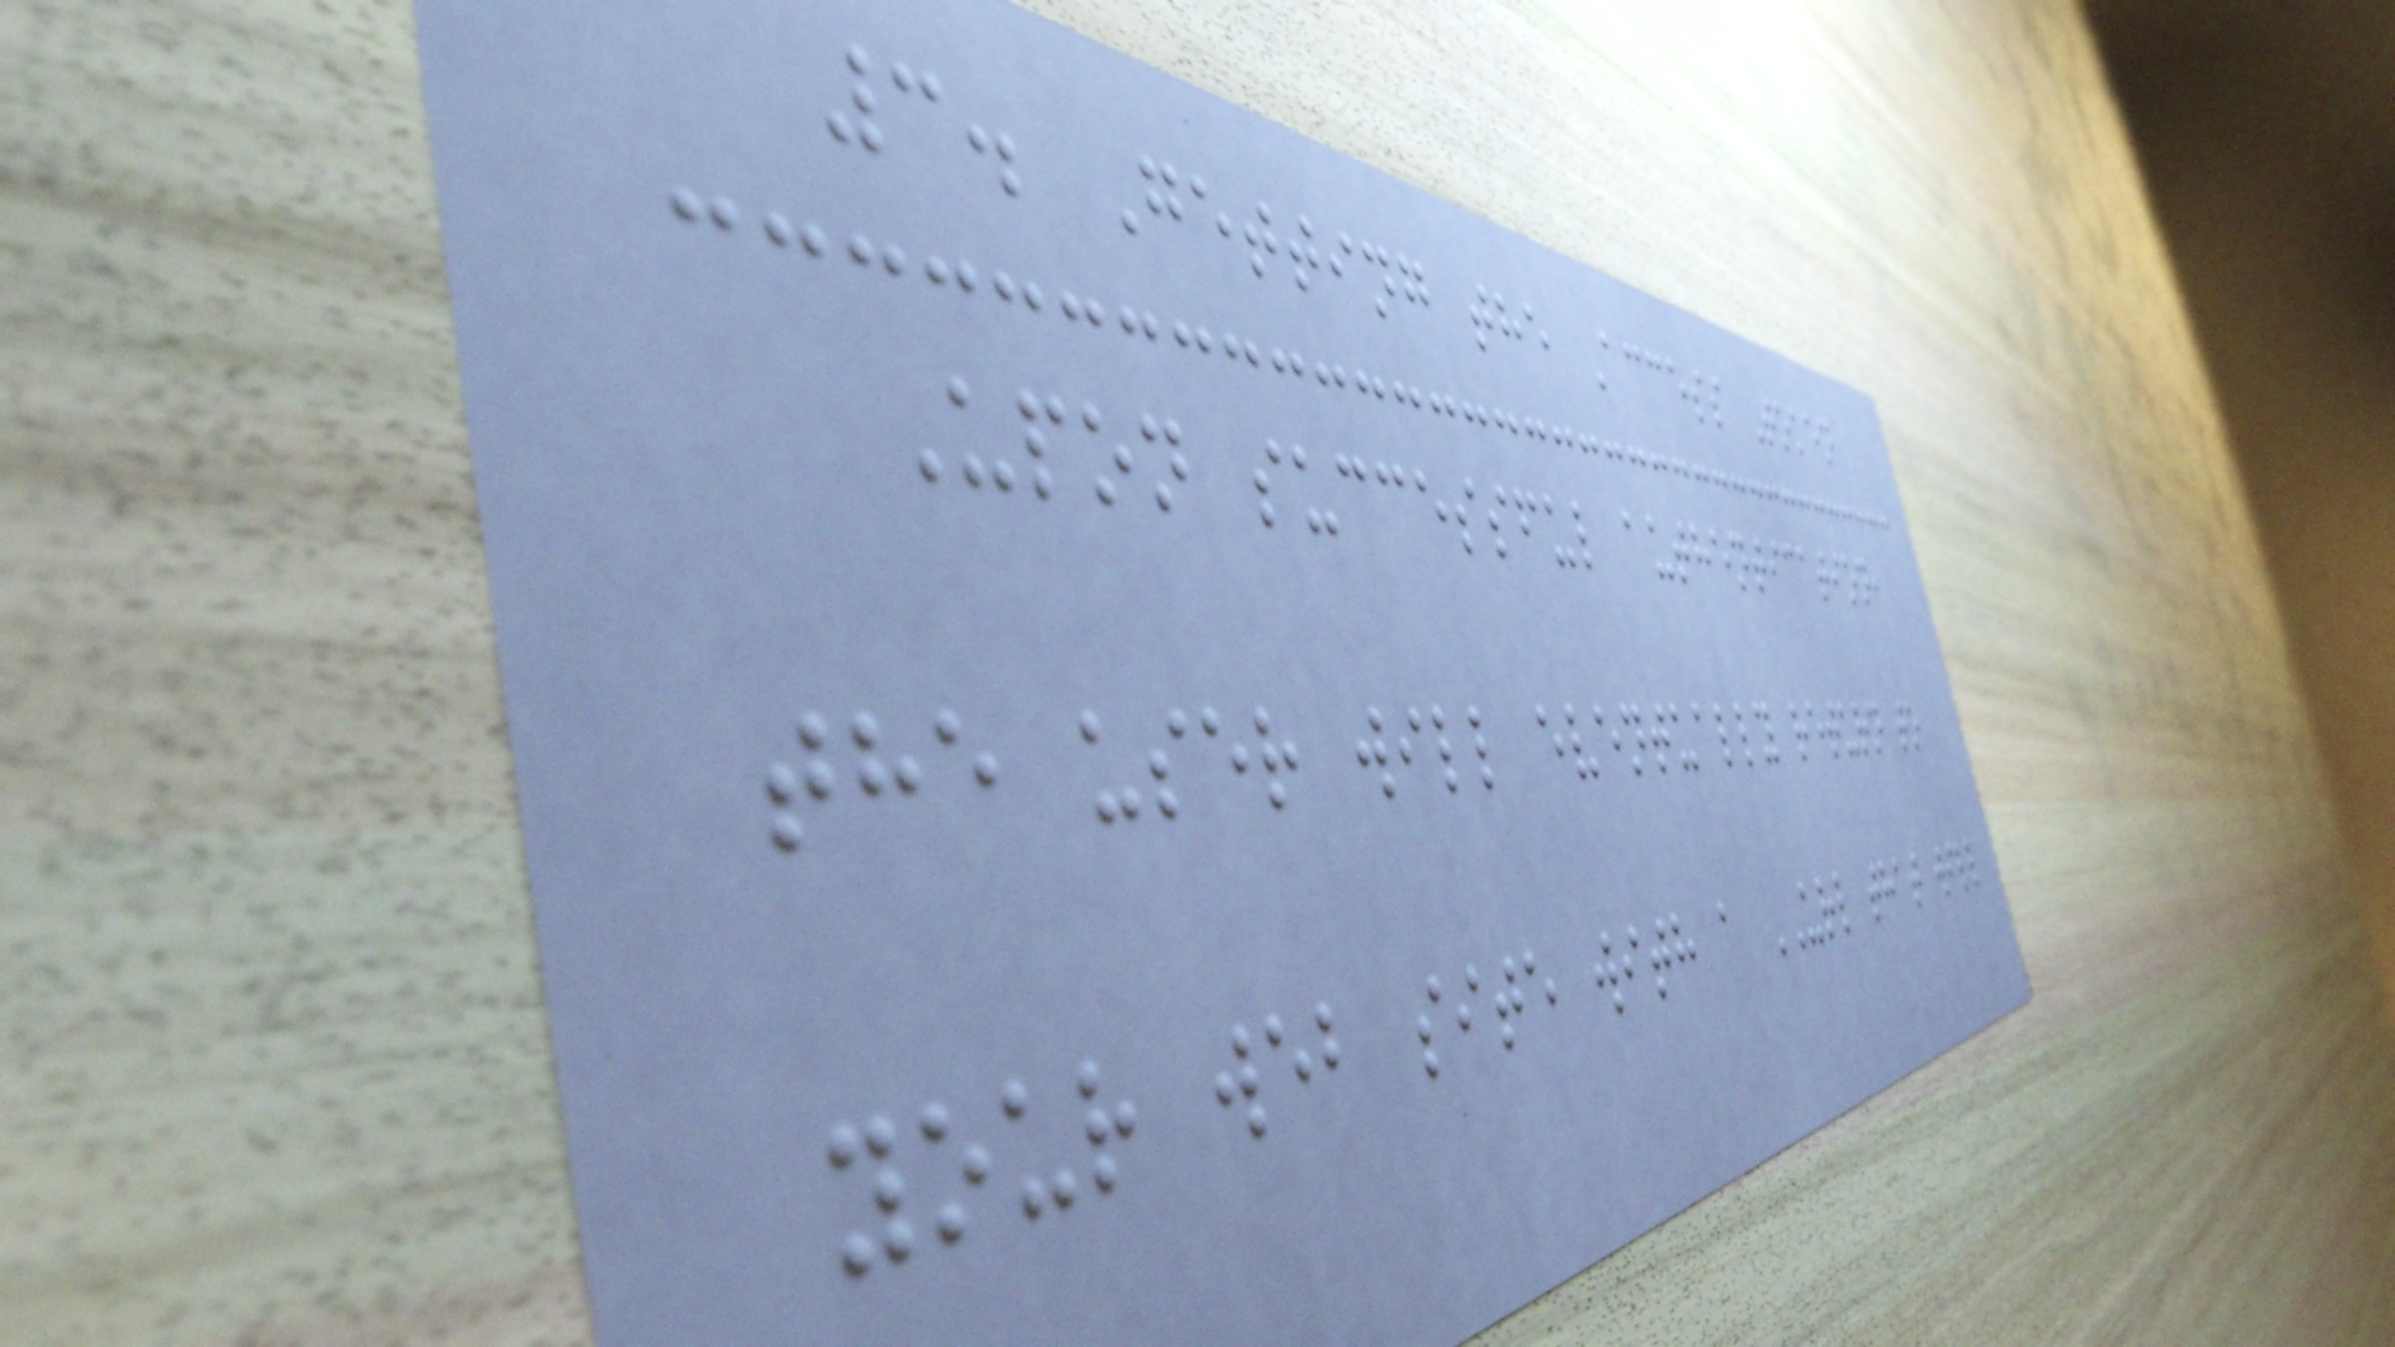3. Getting the Access Token
Upon successful authentication,
the user will eventually return to
your web site with a URL that will
